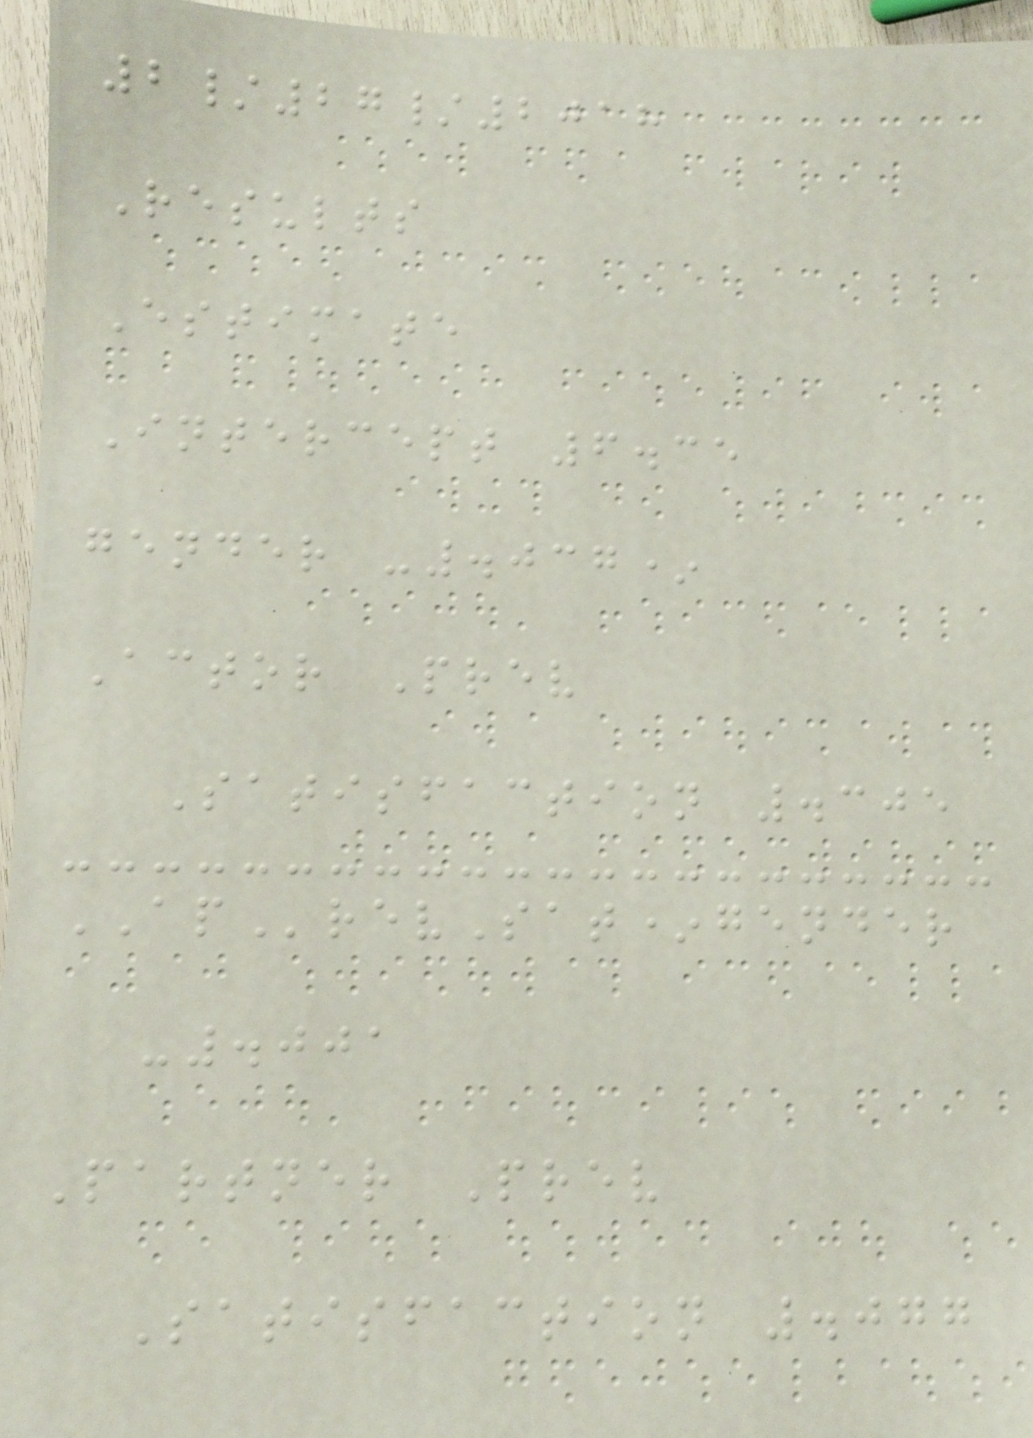2/27/2018
Results
Estimate
Intercept 6.35
gender -.037*
Actor Prev
Satisfaction .305
APrevSat*gender
-.001
Partner Prev
Satisfaction .077
